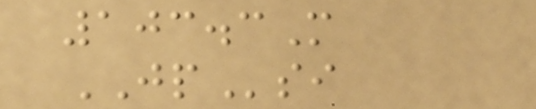103.3M
JPsi
